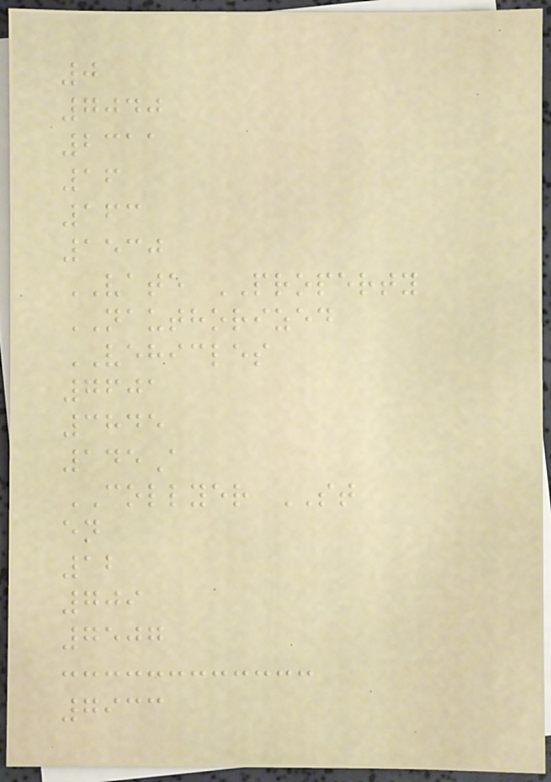0
7040
2311
16
163
1530
VATE PROPERTY
NAUTHORIZED
VEHICLES
7601
3845
145A
COLLYER ST
en
12
709
7507
7933
